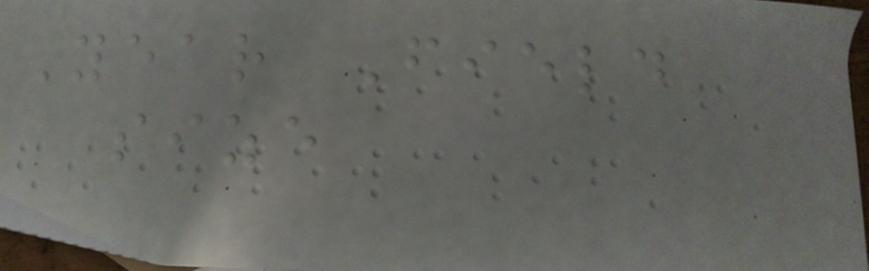Year Field
size
